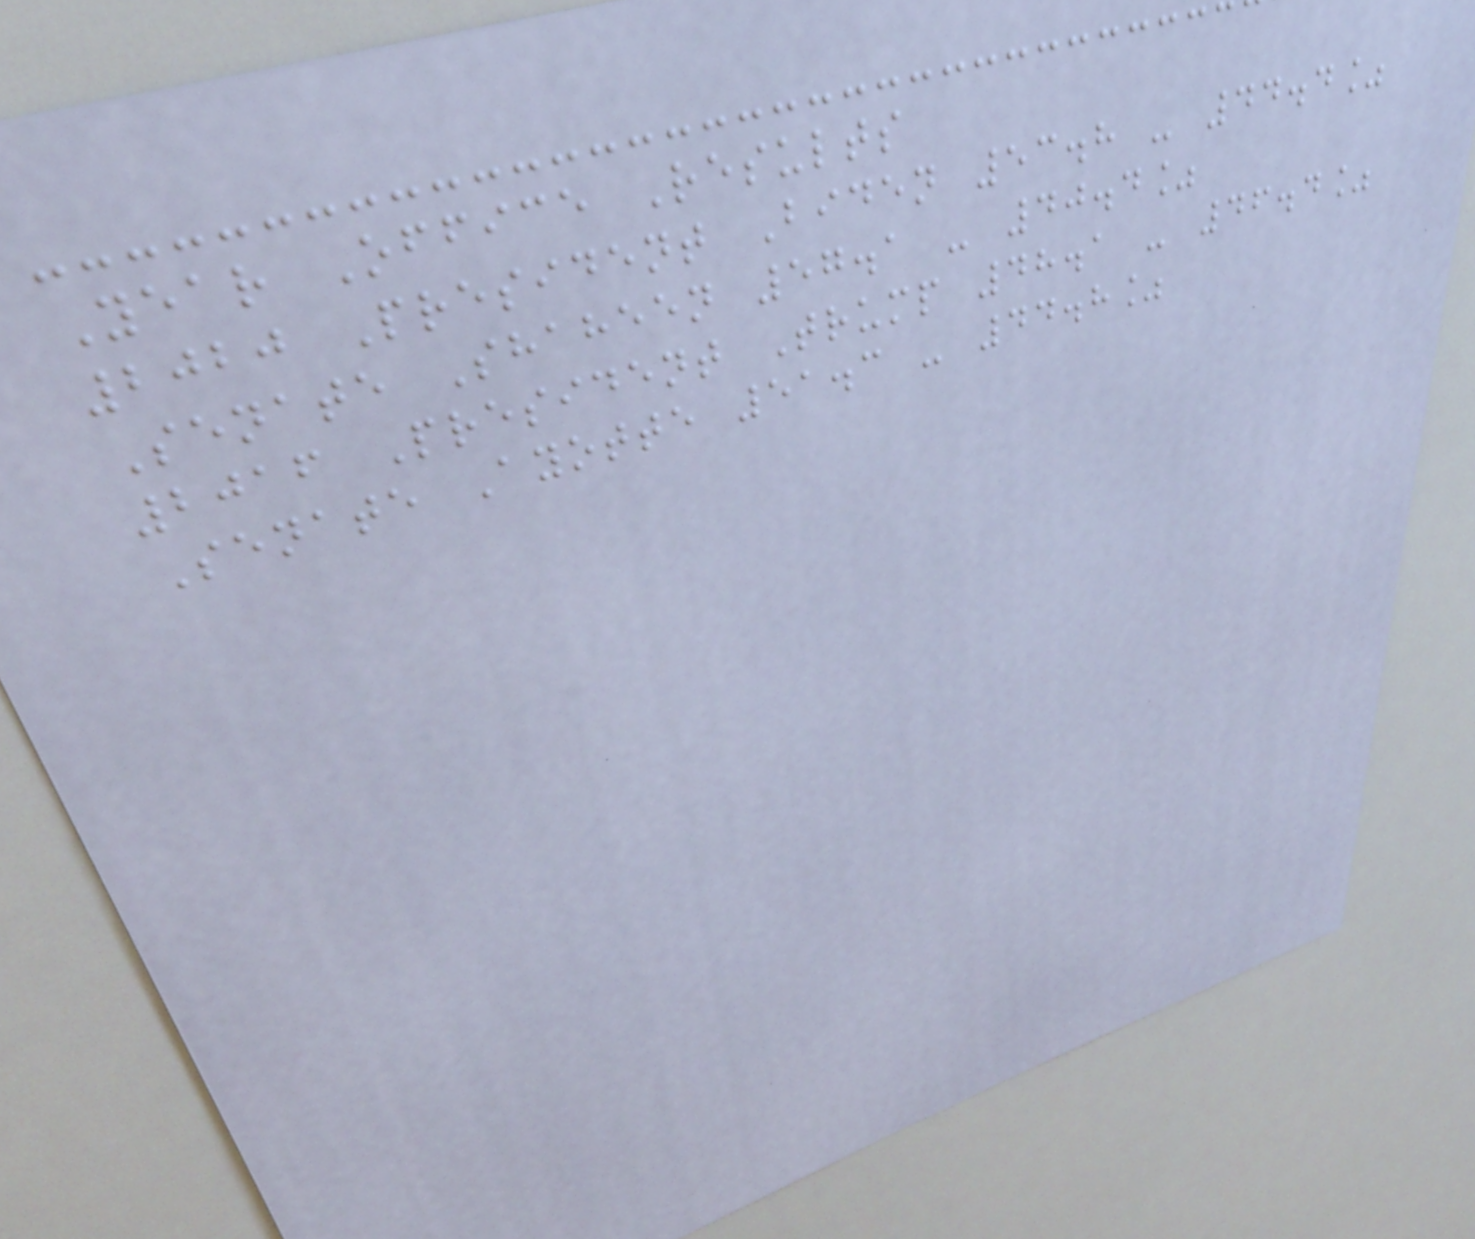Year Office Results
2020 President Biden 53.8 - 44.4%
Senate Shaheen 57.1 - 40.4%
2016 President Trump 48.1 - 46.4%
Senate Ayotte 51.3 - 44.8%
